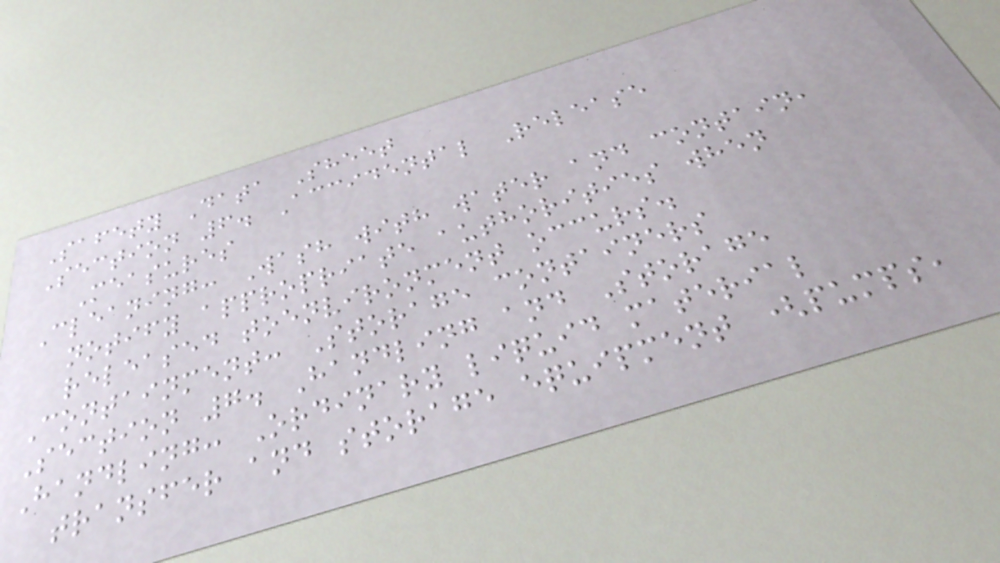Safety Data Sheet
Section 6. Accidental Release
Measures
Cleaning: Wash with water and contain,
notify appropriate authorities when
released toenvironment occurs.
Containment: Storage containers
Section 7. Handling and Storage
Handling: Ordinary liquid material
transfer and storage equipment (pumps,
